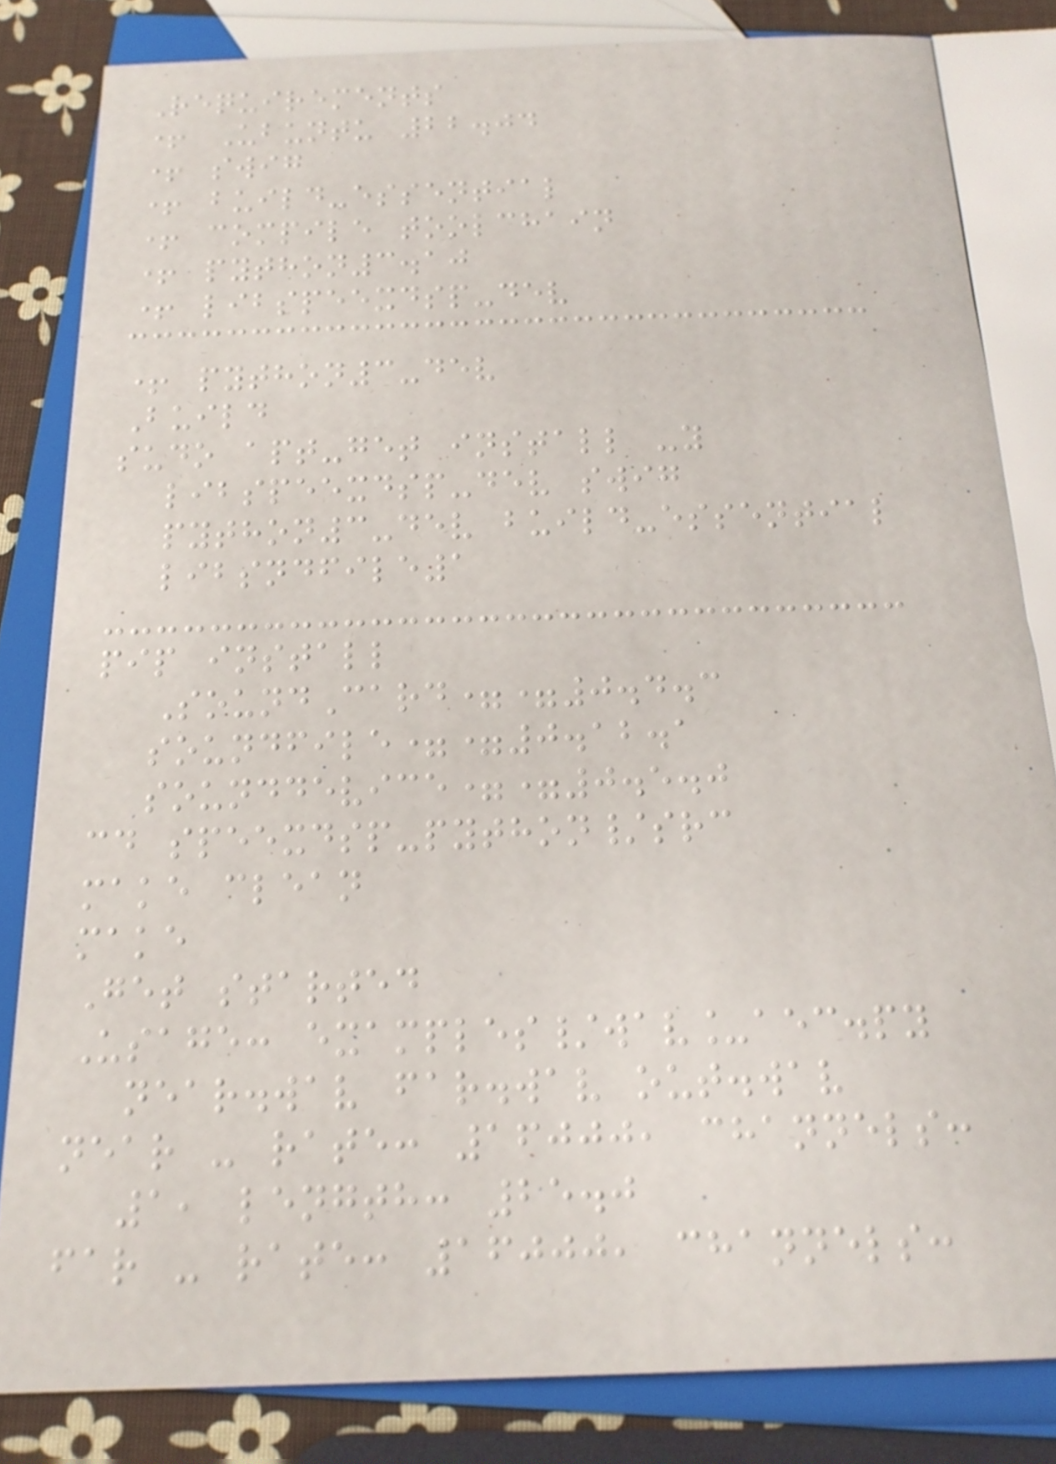Requirements
+ Ubuntu 22.04
+ swig
+ build-essential
+ compile toolchain
+ python3.10
+ libspeexdsp-dev
+ python3-dev
Build
sudo apt-get install -y
libspeexdsp-dev swig
python3-dev build-essential
libsndfile1
pip install
SoundCard==0.4.3
soundfile==0.12.1
sounddevice==0.5.0
cd speexdsp-python/src
make clean
make
Get started
Usage: examples/wav_aec.py
near.wav far.wav out.wav
near - rate: 16000, channels:
1, length: 25.0
far - rate: 16000, channels:
